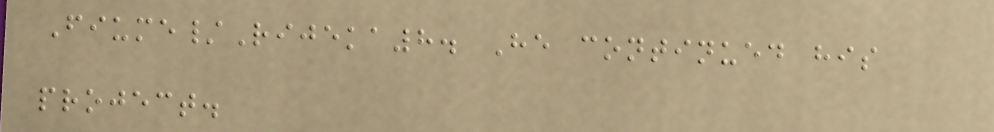Fiume/Rijeka8. He continued his
project.
